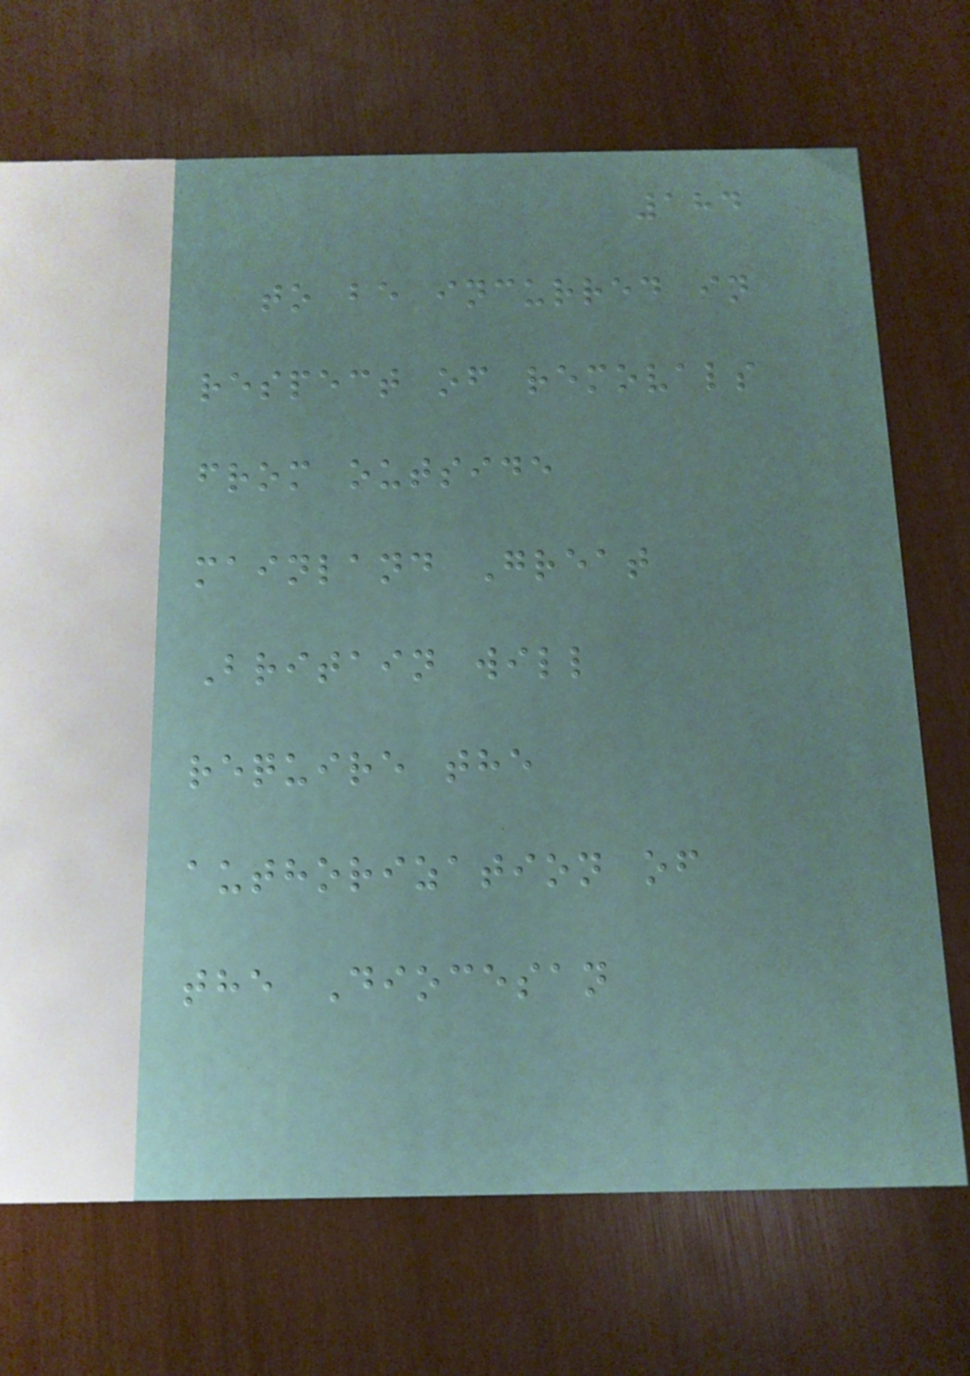184
to be incurred in
respect of removals
from outside
mainland Great
Britain will
require the
authorization of
the Diocesan
